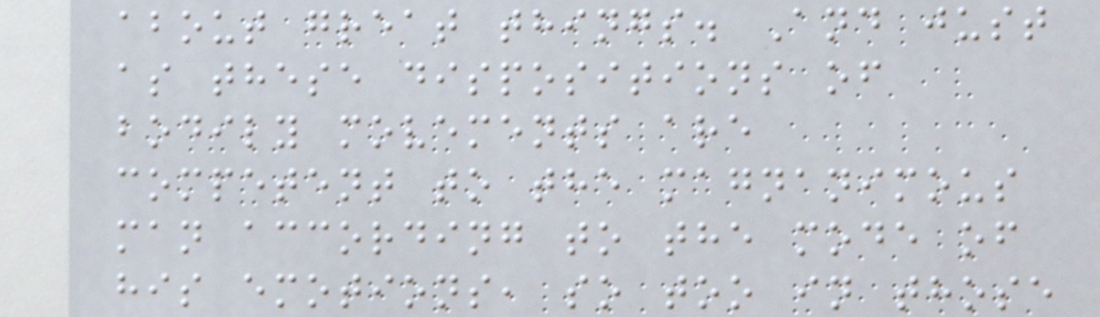about great things. And just
as these dispositions of
bodily movements are
competent to the magnanimous
man according to the mode of
his emotions, so too in those
